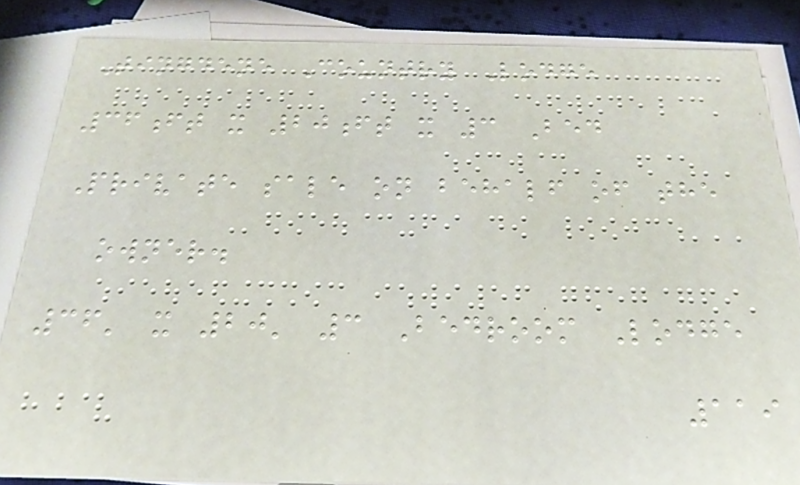Tingdene Country Lodge
36ft x 20ft x 3 Bed
Private sale on behalf of the
owner.
36' x 20' 3 Bedroom Lodge
119
